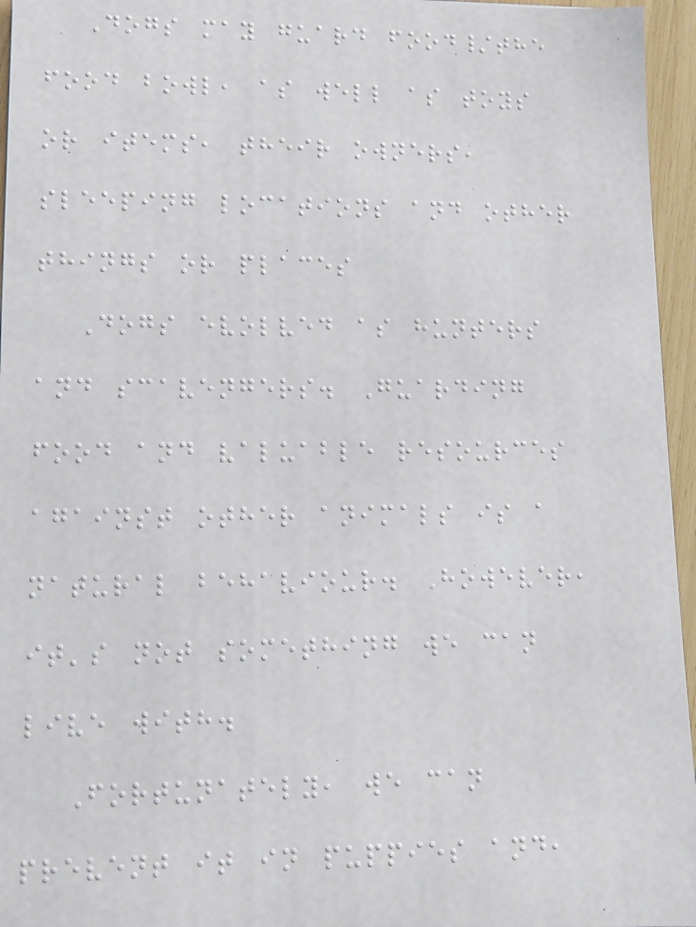Dogs may guard food/the
food bowl, as well as toys
or items, their owners,
sleeping locations and other
things or places
Dogs evolved as hunters
and scavengers. Guarding
food and valuable resources
against other animals is a
natural behaviour. However,
it's not something we can
live with.
Fortunately, we can
prevent it in puppies and,
